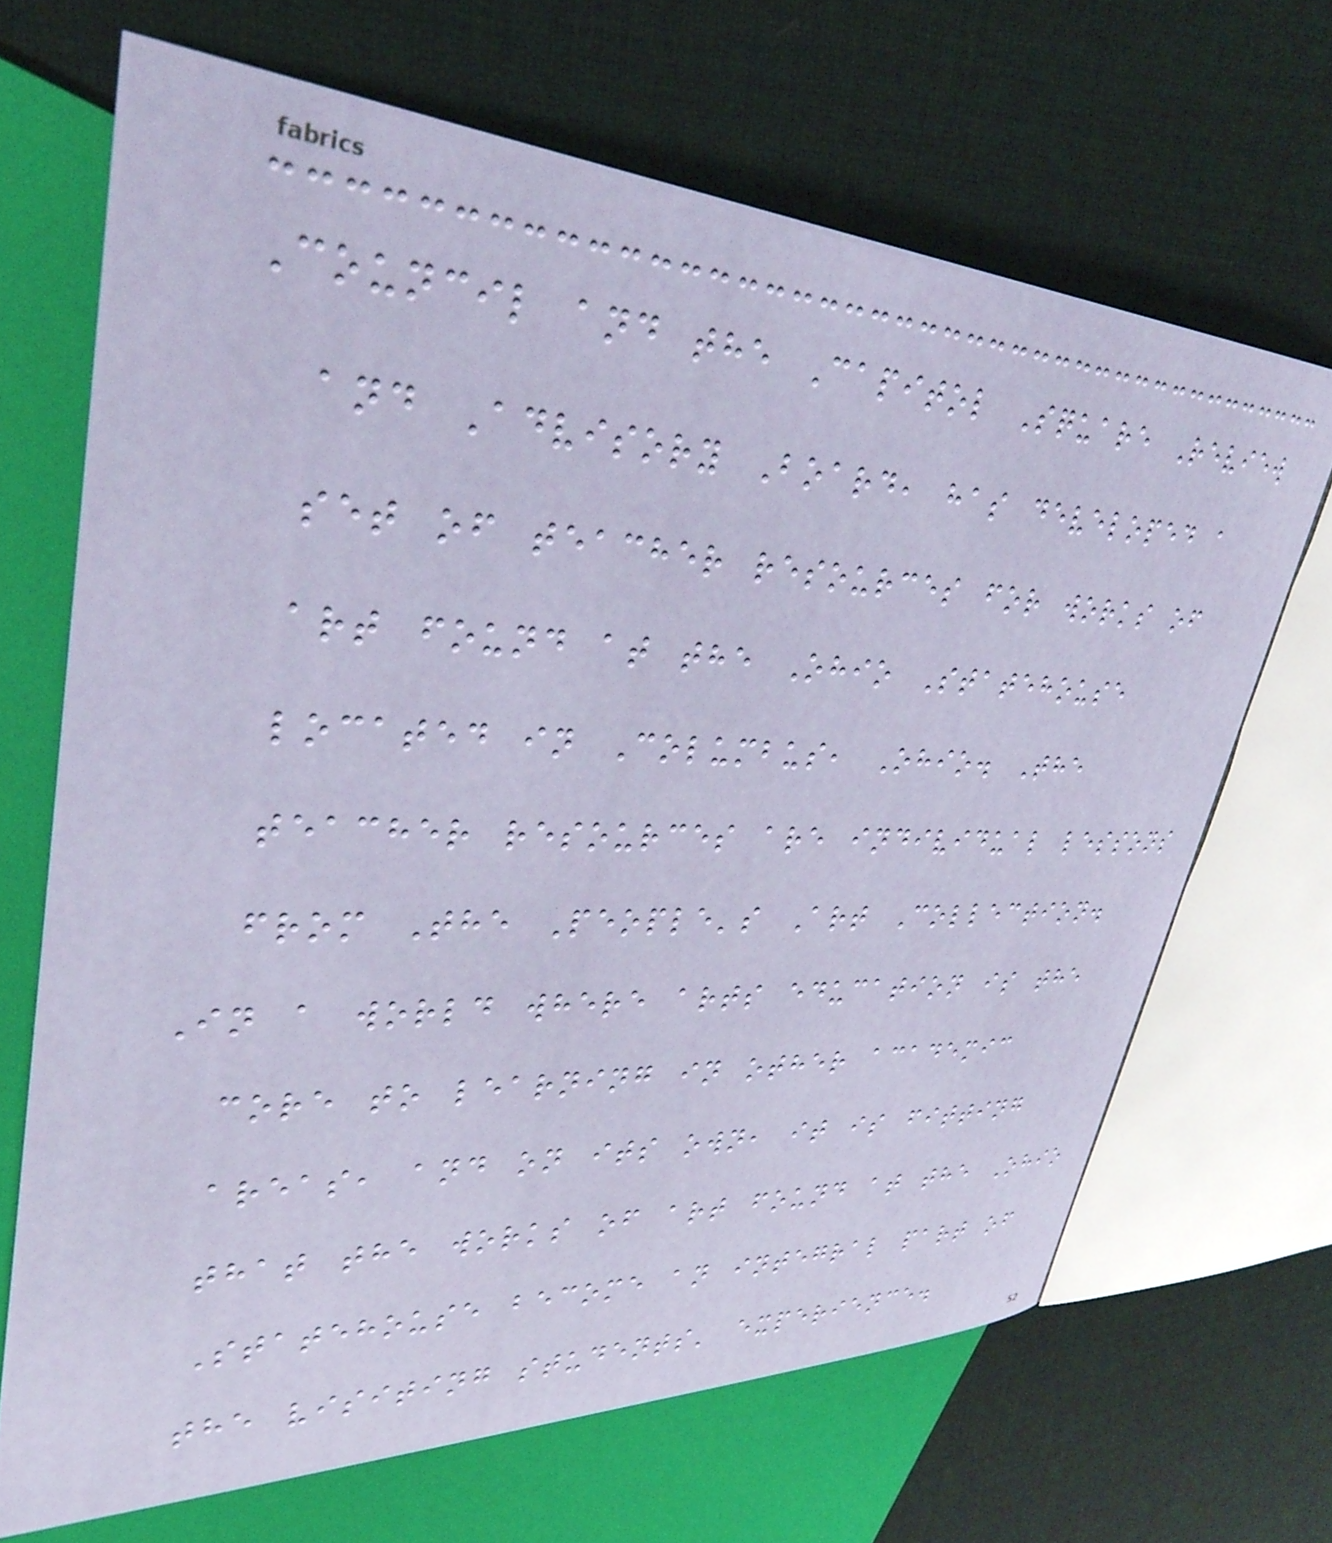Council and the Capitol Square Review
and Advisory Board, has developed a
set of teacher resources for works of
art found at the Ohio Statehouse
located in Columbus, Ohio. The
teacher resources are individual lessons
from The People's Art Collection.
In a world where arts education is the
core to learning in other academic
areas, and on its own, it is fitting
that the works of art found at the Ohio
Statehouse become an integral part of
the visiting students' experience.
